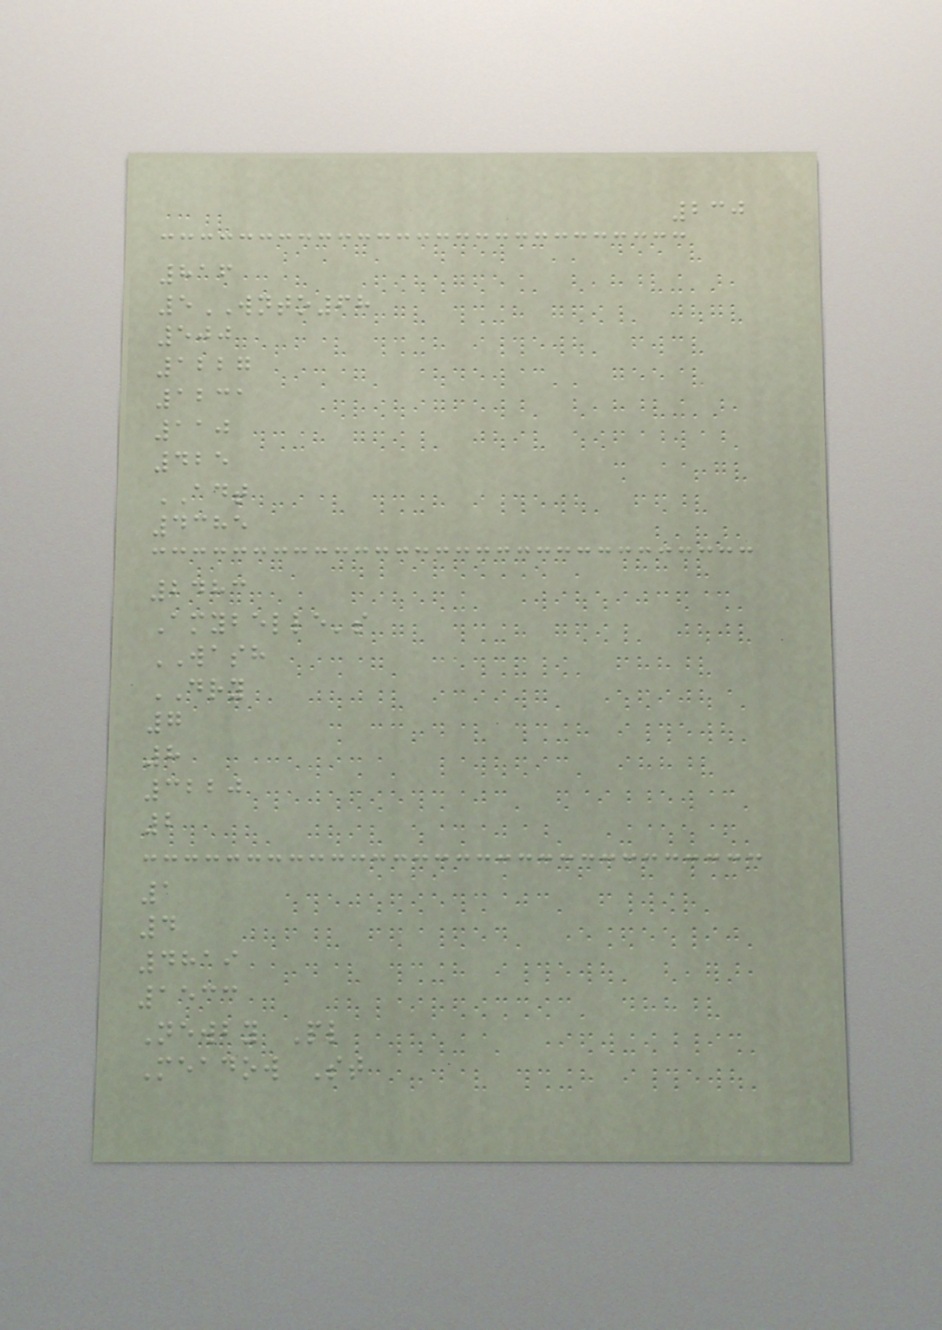230
816
5WNTO68
500
1227
1231
110
425
ADT
4385
2483
Amybelle's
WASH
DRY
7
8
3220
2
1
4
4819
1533
Newby Pl
Meadow St
